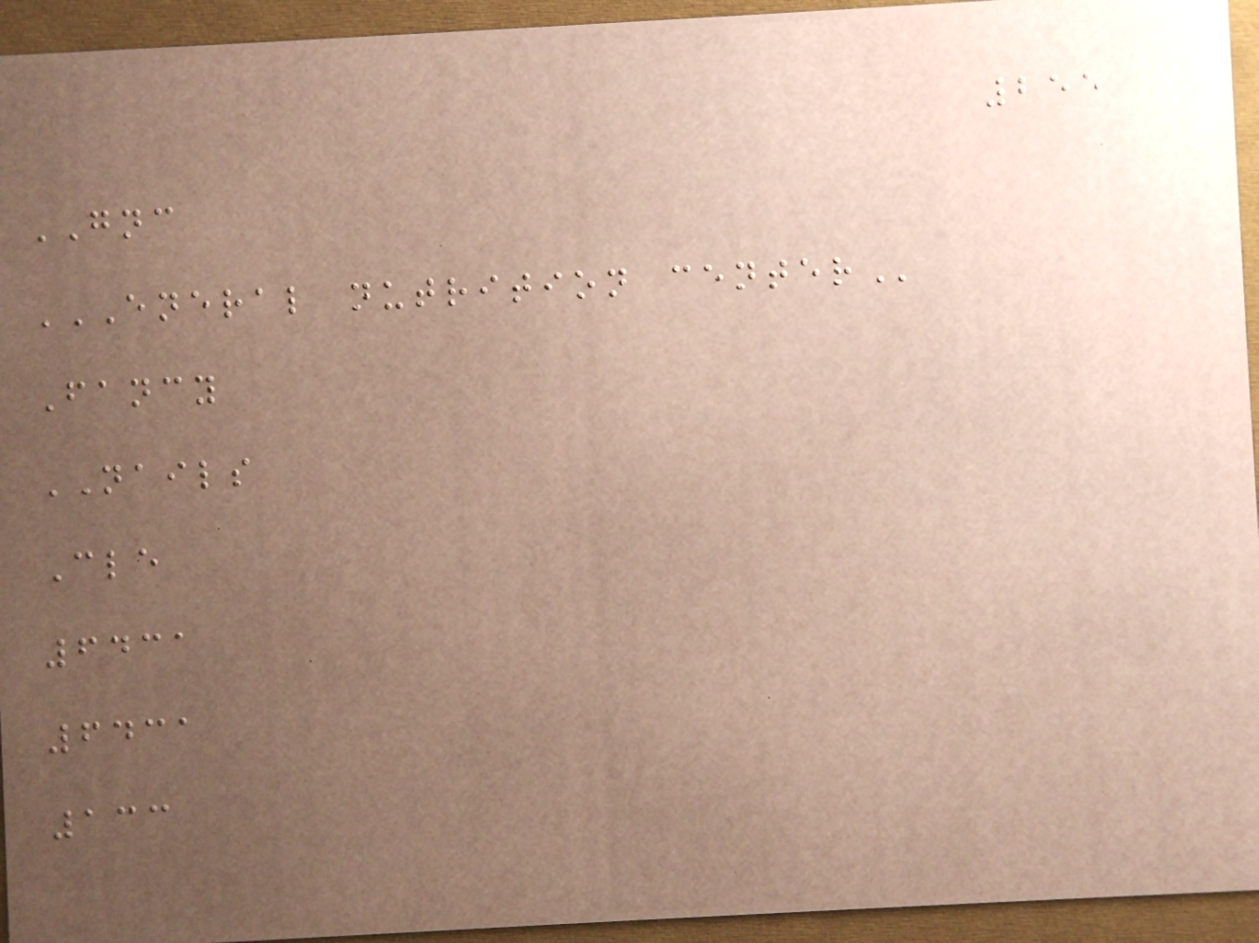255
GNC
ENERAL NUTRITION CENTER
Fancy
NAILS
Cle
6431
6431
133
